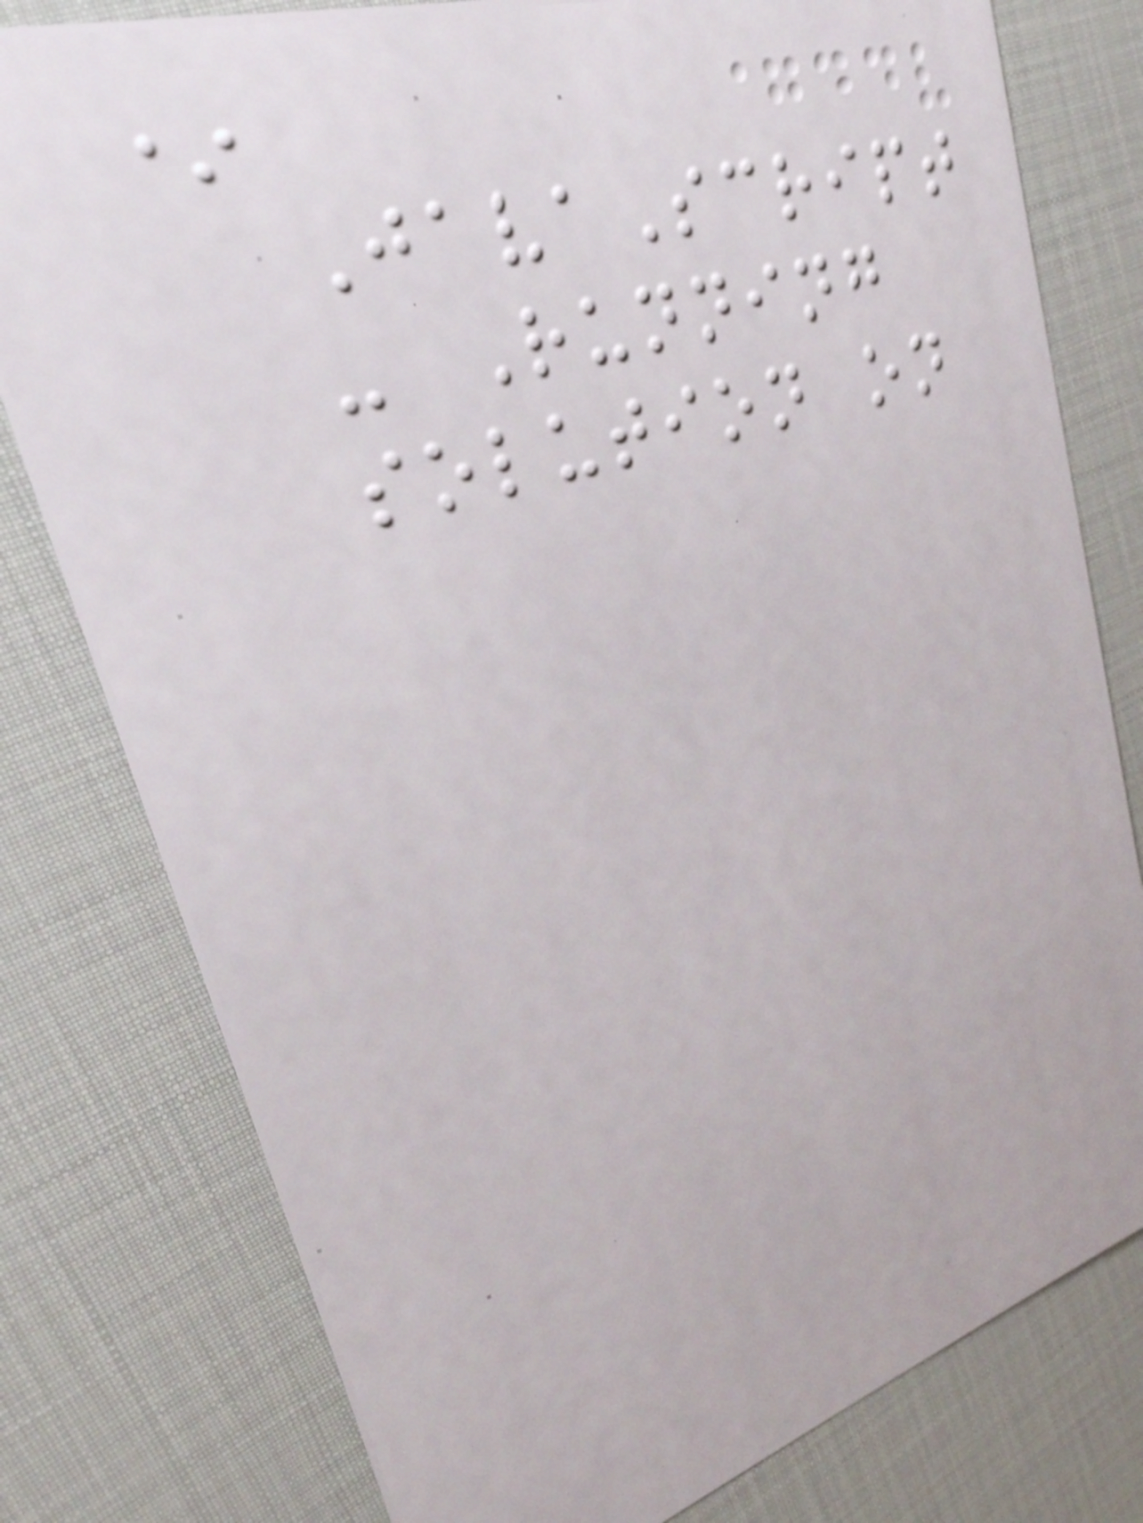*
JavaScript
- Running
solution on
